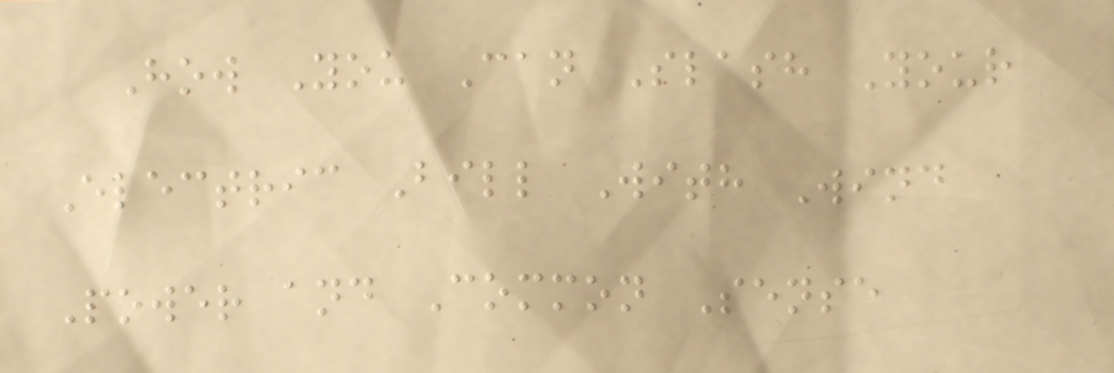How You Can Slash Your
Electric Bill With Wind
Power and Common Sense
